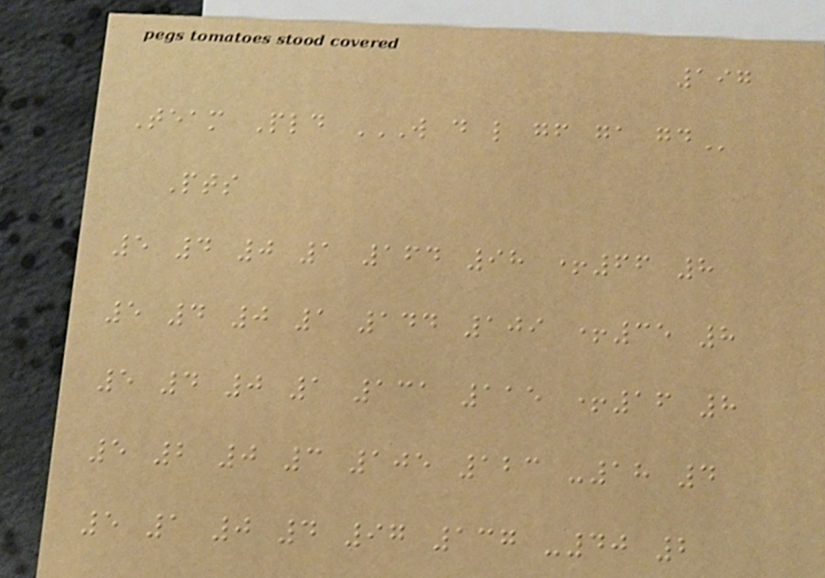197
Team Pld W D L GF GA GD
Pts
5 4 0 1 164 98 +66 8
5 4 0 1 144 109 +35 8
5 4 0 1 131 115 +16 8
5 2 0 3 105 123 -18 4
5 1 0 4 97 137 -40 2
